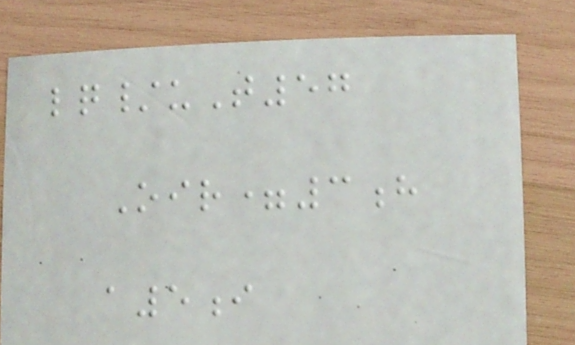lq/uT57
Oir=3h
a5i
